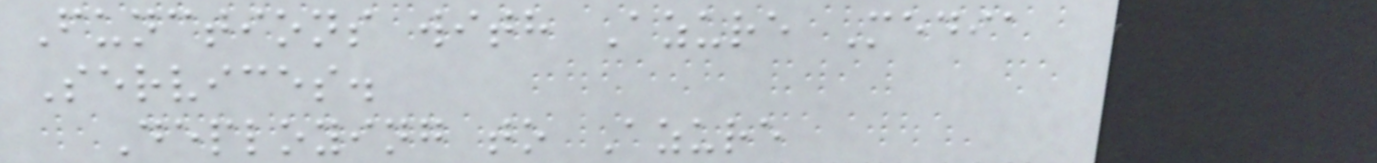Functions with Azure Media
Services.
Deploying to Azure
